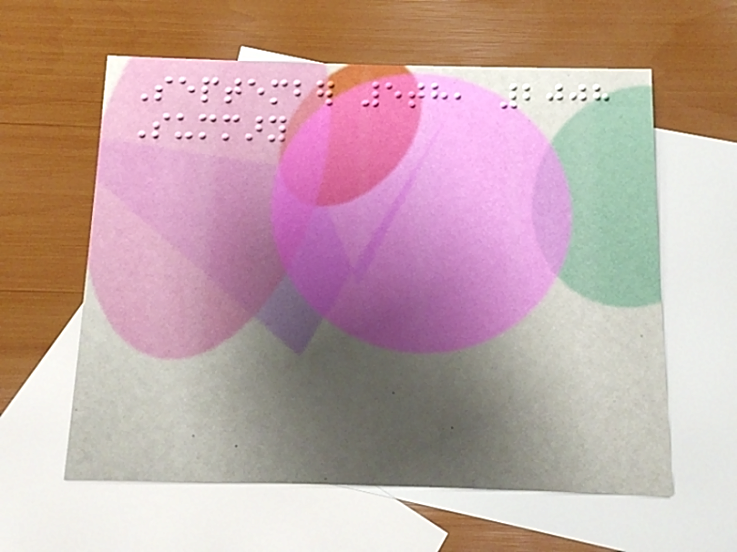September 5th, 2008
Summary
